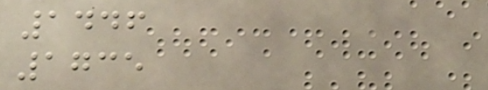1446
1735
